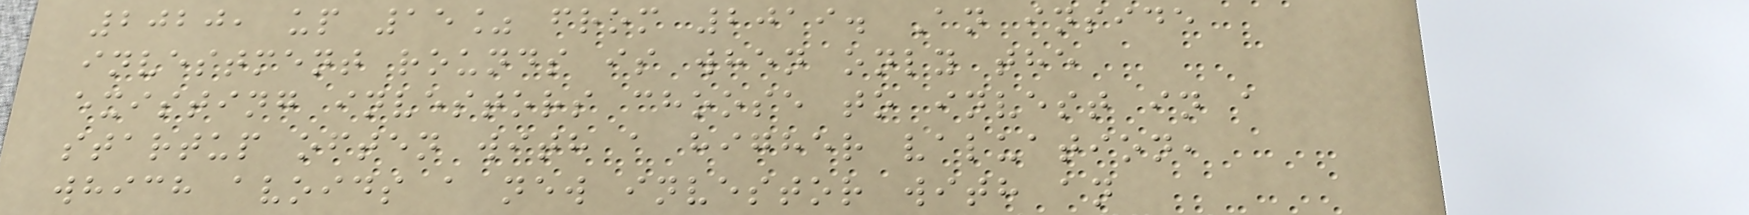2020, up 15% from 2019. An inside
investment rounds is when only the
existing investors choose to invest in a
startup often with a higher valuation,
which avoids a new investor with an
